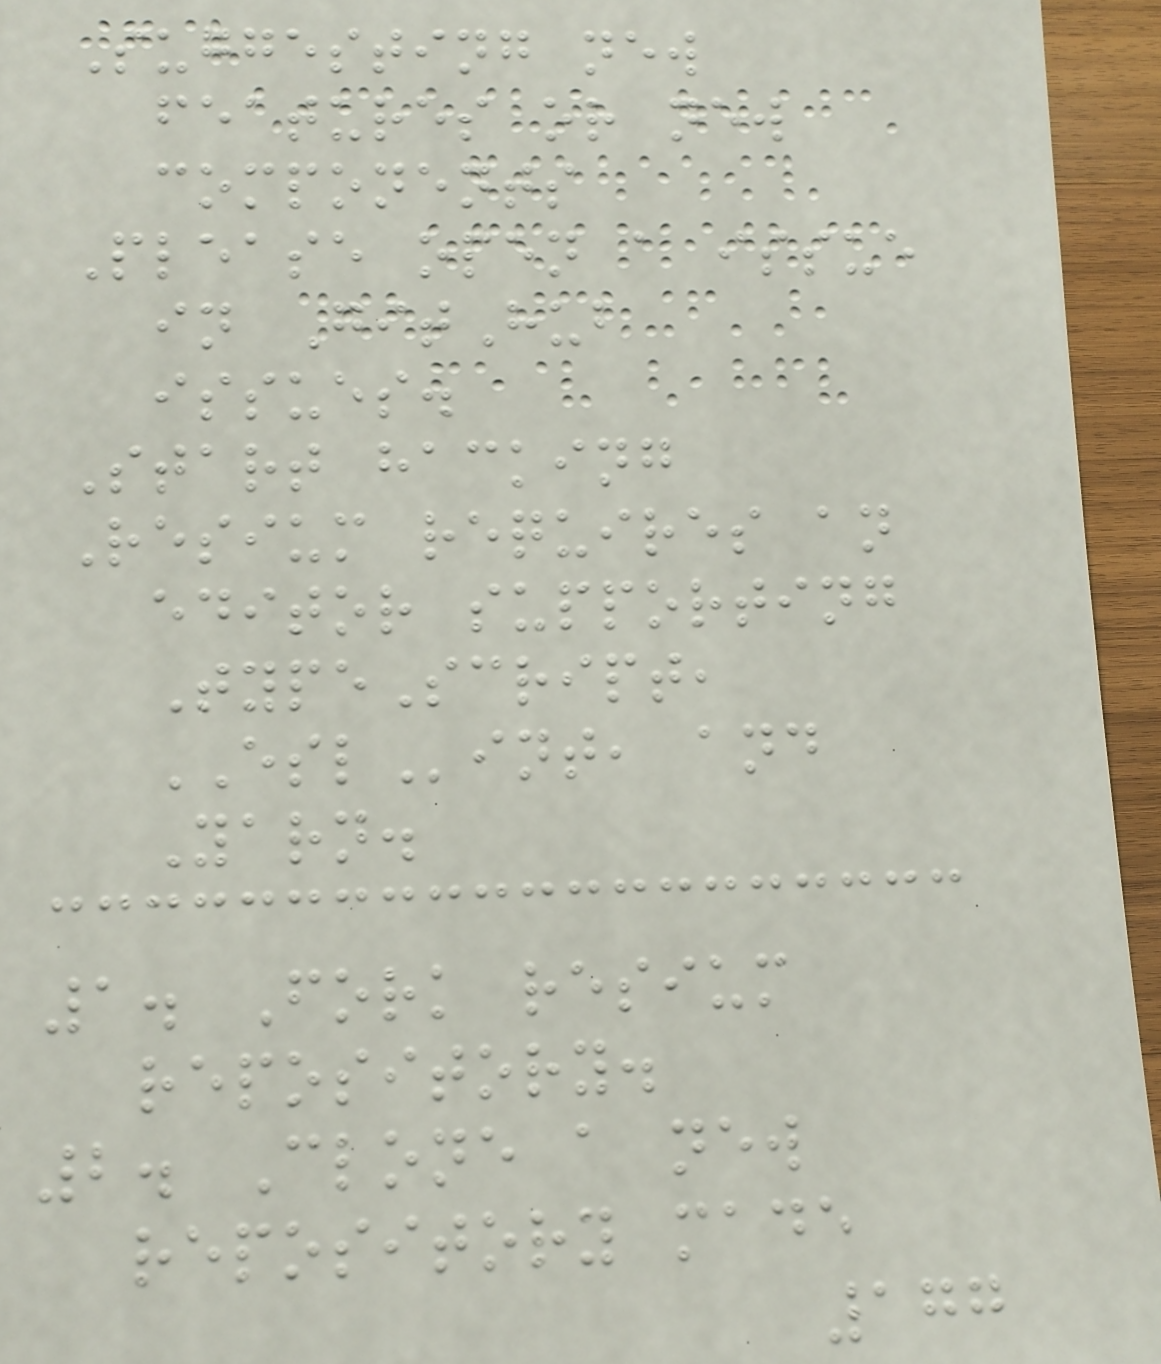Suggesting new
features or new
components
Please open a issue
in GitHub
issues.
Start hacking
Resium requires an
editor supporting
TypeScript,
ESLint, and
Yarn.
1. Fork resium
repository.
2. Clone a new
repository made
177
